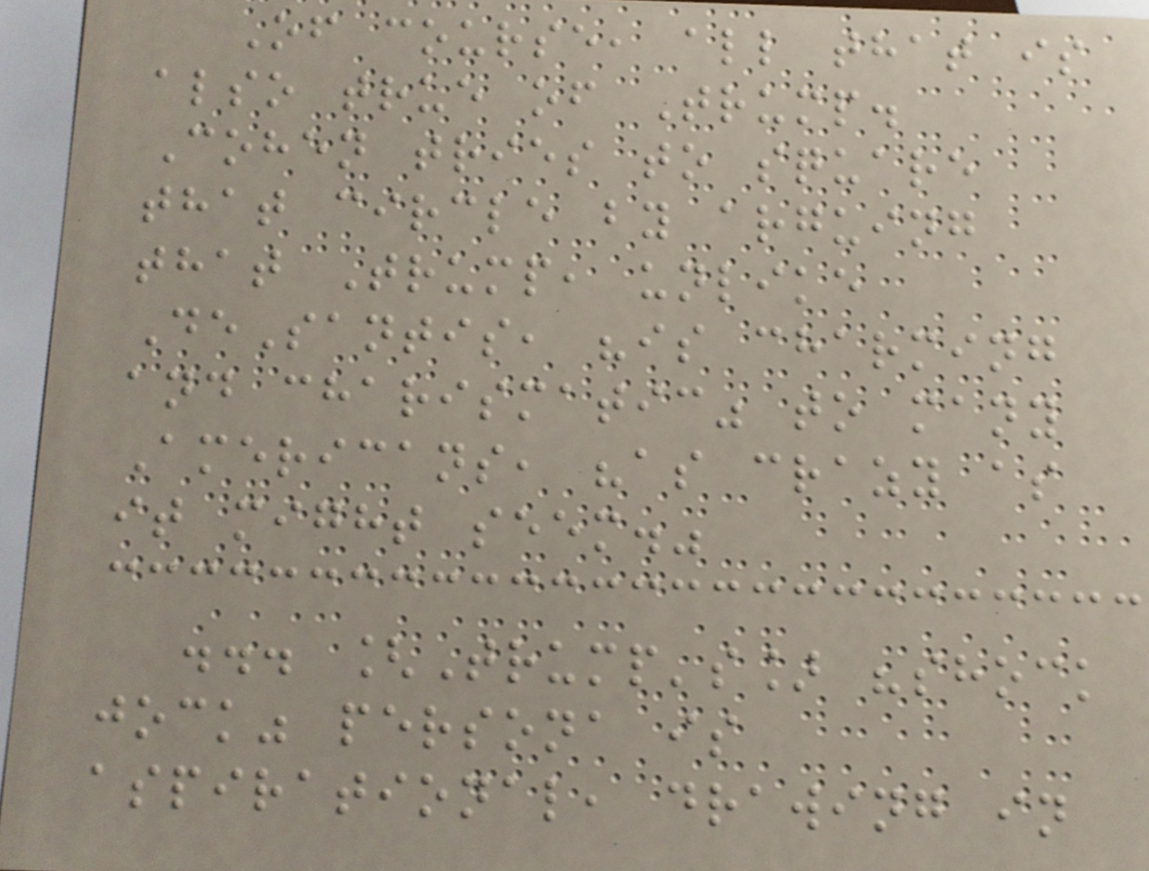Of course, all that is
also true of Trump.
Cohen tries to square
that circle by arguing
that Trump, unlike
DeSantis, "is charming
and charismatic" to many
Americans, "as crazy as
it might seem."
... [Trump's] "shock
jock" persona is
aspirational, drawing in
